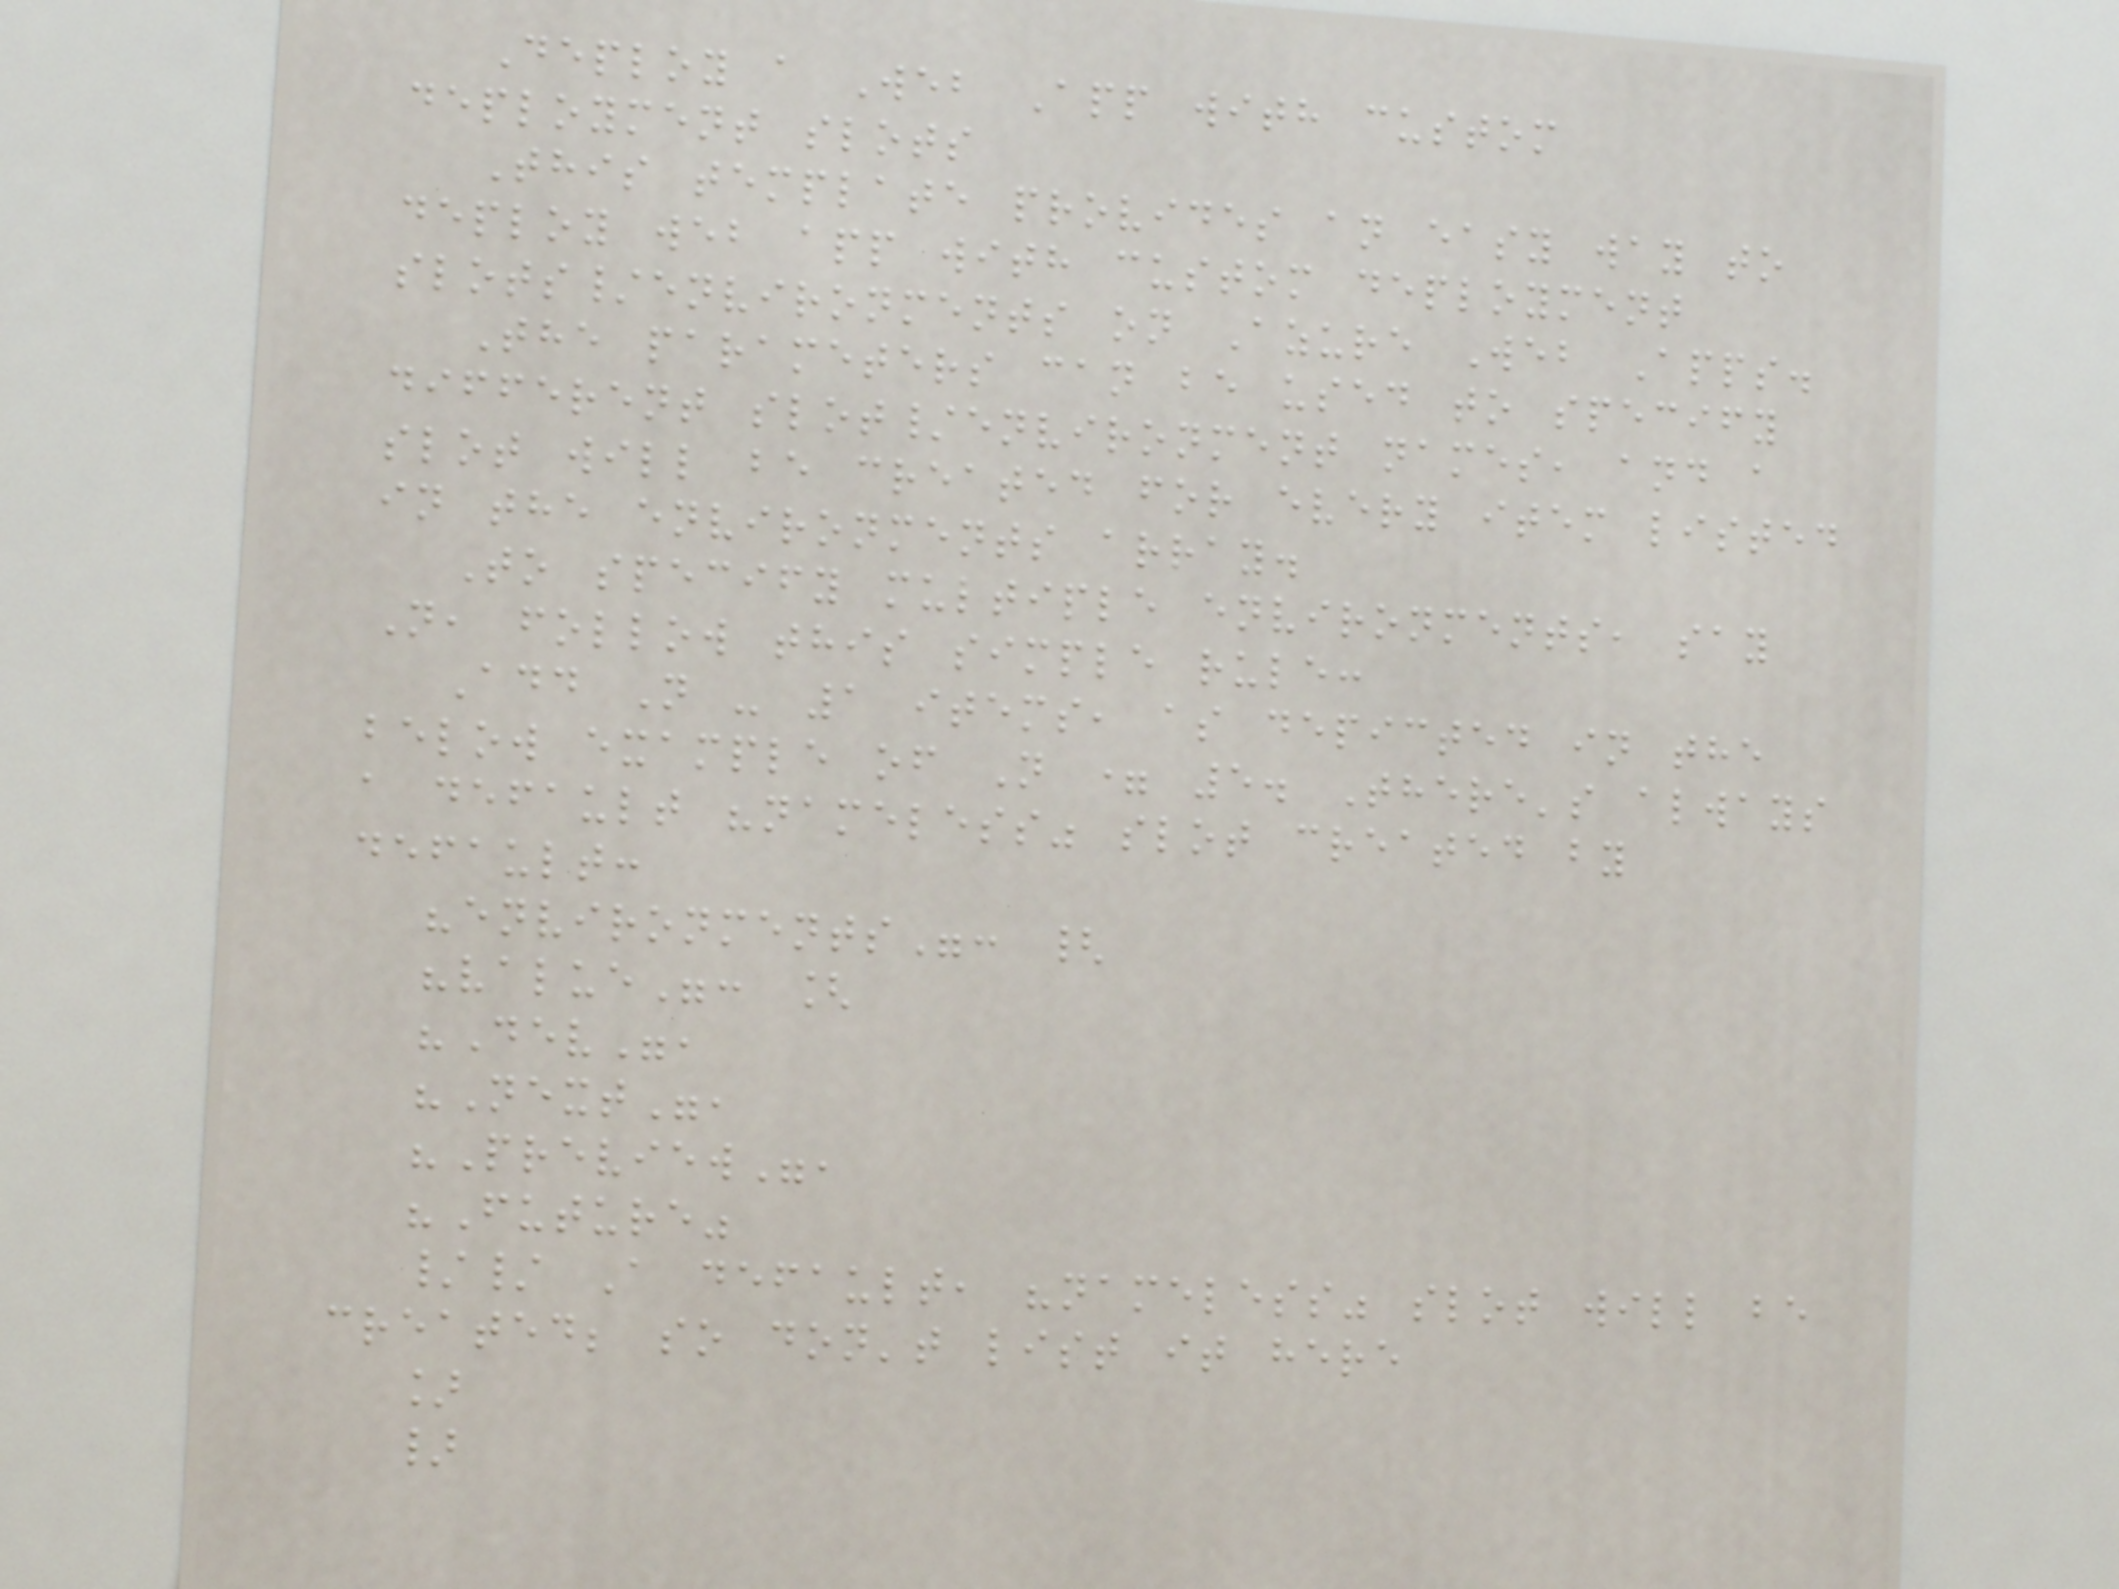Deploy a Web App with custom
deployment slots
This template provides an easy way to
deploy web app with custom deployment
slots/environments on Azure Web Apps.
The parameters can be used to specify
different slot/environment names, and a
slot will be created for every item listed
in the environments array.
To specify multiple environments, say
N, follow this simple rule:
Add N - 1 items, as depicted in the
below example of N = 5. There's always
a default "nameless" slot created by
default:
"environments": {
"value": [
"Dev",
"Next",
"Preview",
"Future"
// A default, "nameless" slot will be
created; so don't list it here
]
}
